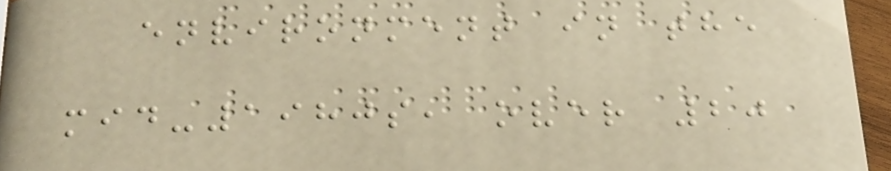environment in the
mid-1980s, over 20
